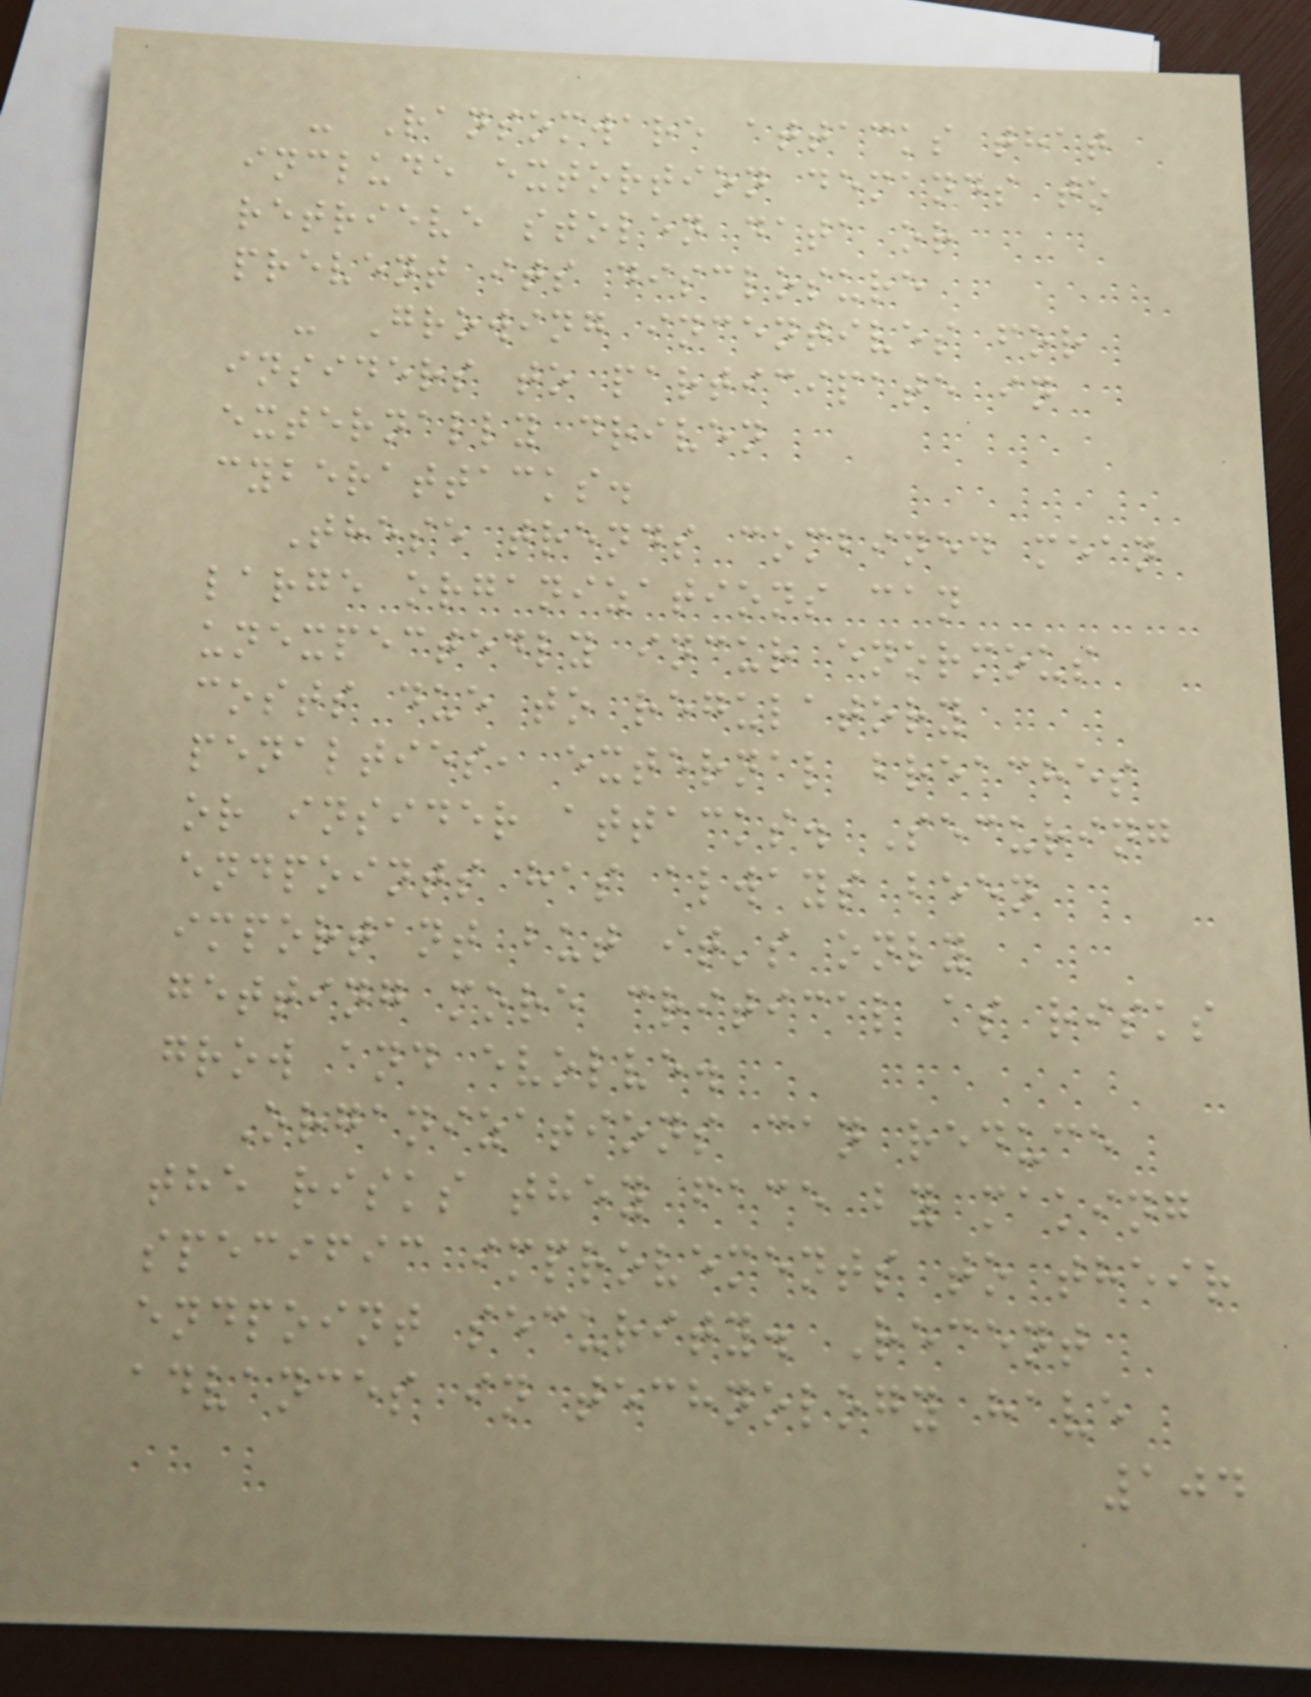- Ransomware attacks that
include extortion demands to
retrieve stolen data or
prevent its disclosure
- Growing incentives for
insiders to participate in
externally driven
cyberattacks.
These trends combined mean
large organizations can
unexpectedly incur enormous
costs due to regulatory
penalties, external breaches
or insider attacks. Securing
endpoints has always been
important but it's only
getting more critical as risks
grow and evolve.
Organizations can reduce
the risks they face by making
specific improvements to their
endpoint security. Recent
advances in technology have
104
